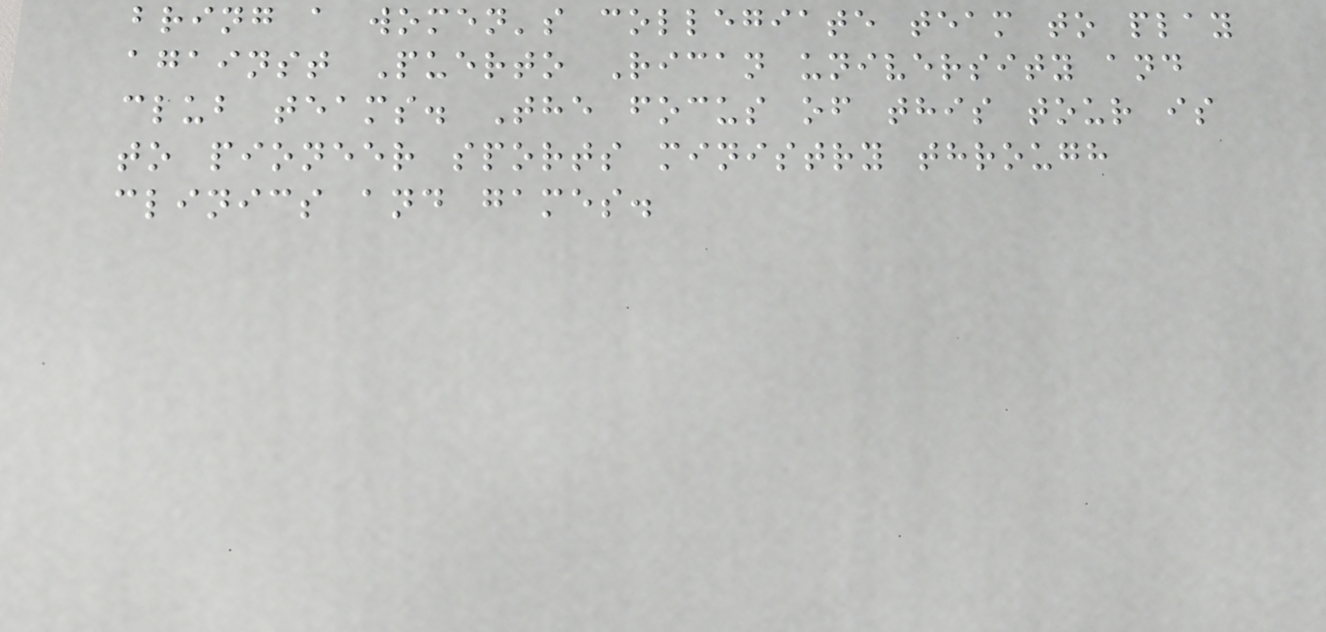bring a women's collegiate team to play
against Puerto Rican university and
club teams. The focus of this tour is
to pioneer sports ministry through
clinics and games.
